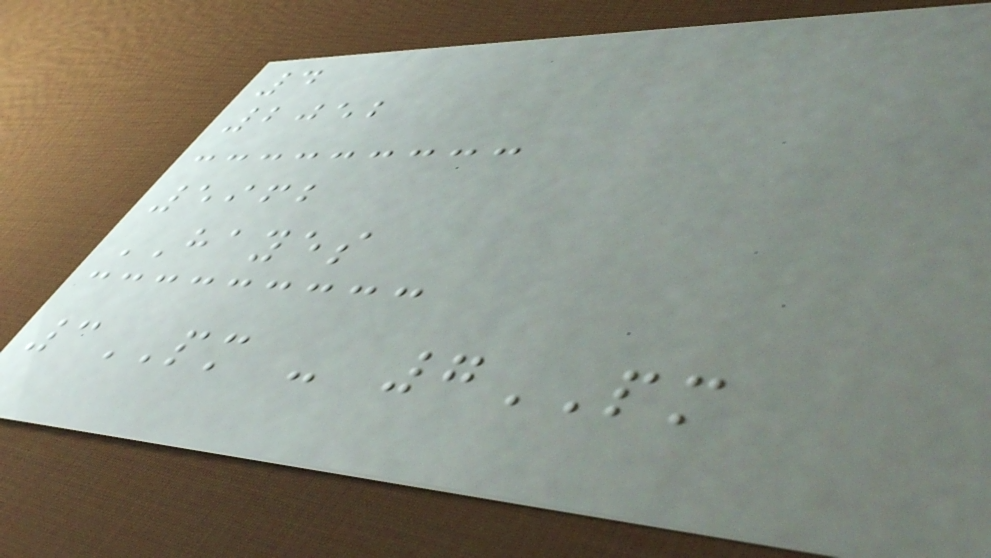4
2052
5962
HAYES
3PM - 7PM
